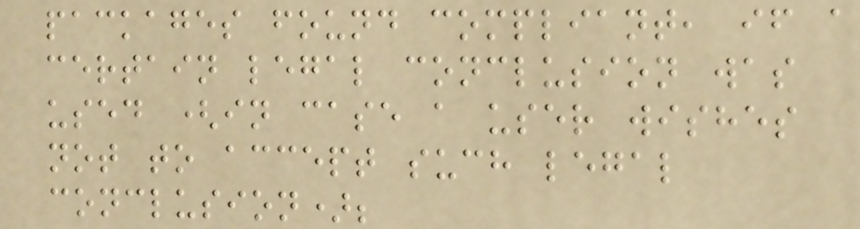packages found compliant, if a
certain legal conclusion was
used (in case a user wishes
not to accept such legal
conclusion);
